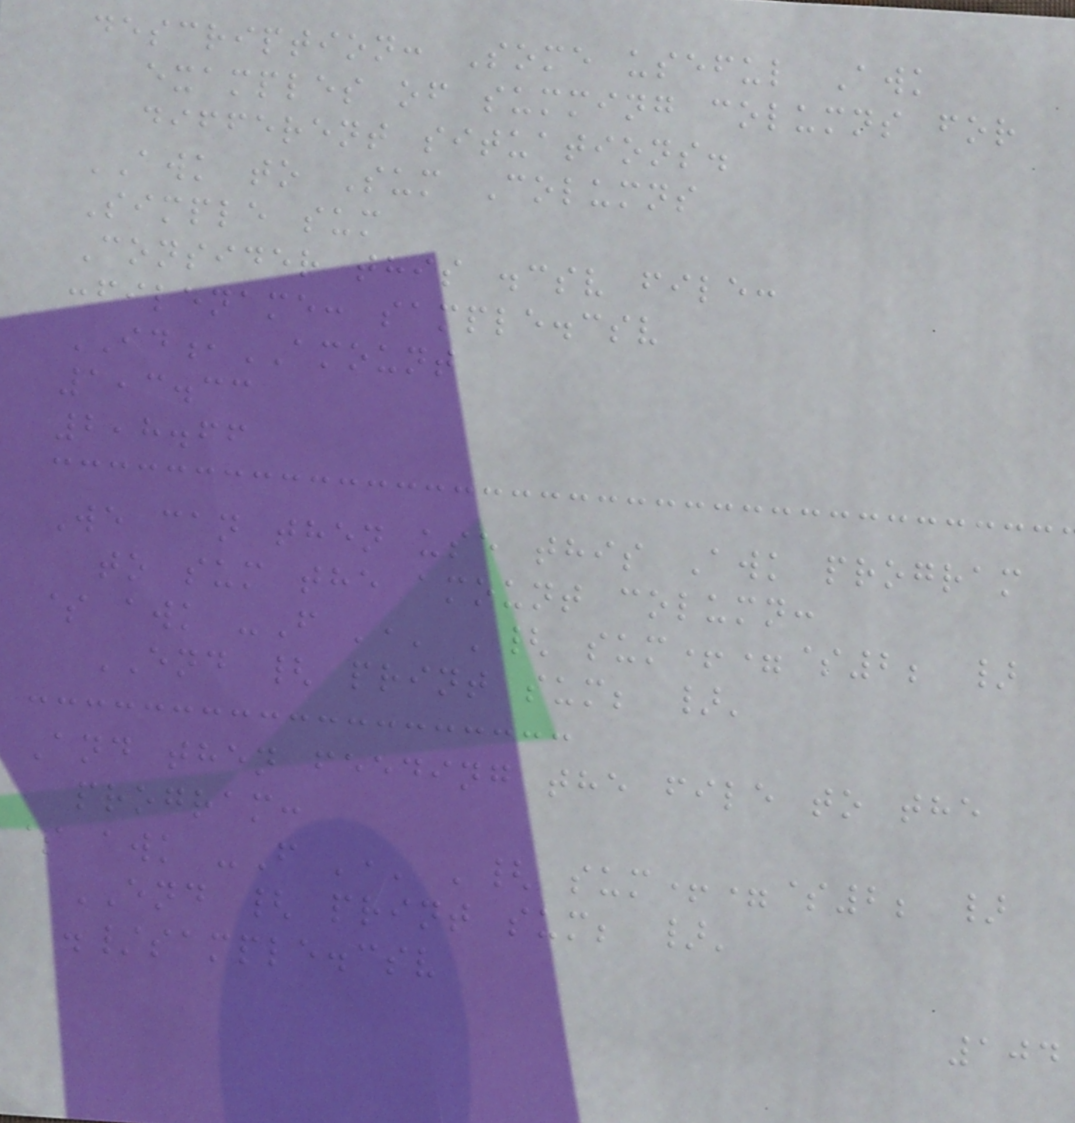description: Some useful Awk
examples of summing columns for
different situations.
AWK to Sum Columns
Simple sum
Consider this .csv file:
:filename: sample.csv
ID,AMOUNT
1,3.33
2,8.66
We can then use this Awk program
to sum the amount column:
$ awk -F ',' '{ sum+=$2; }
END { print sum; }'
And then feeding the file to the
program:
$ awk -F ',' '{ sum+=$2; }
END { print sum; }'
./sample.csv
104
